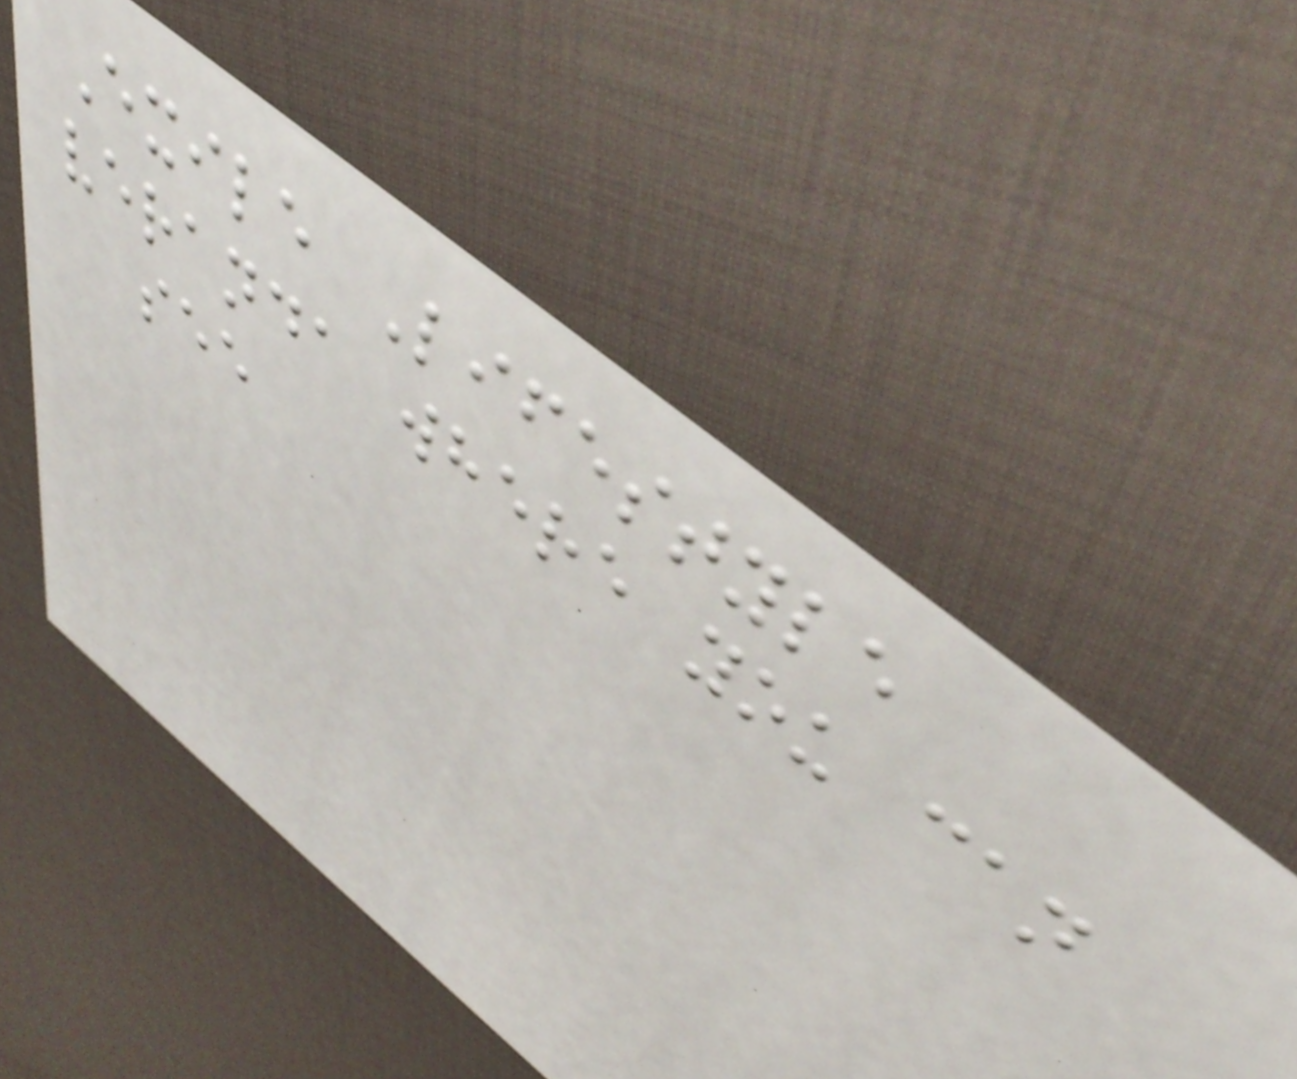Exile Lifestyle
veranda where you can
see
